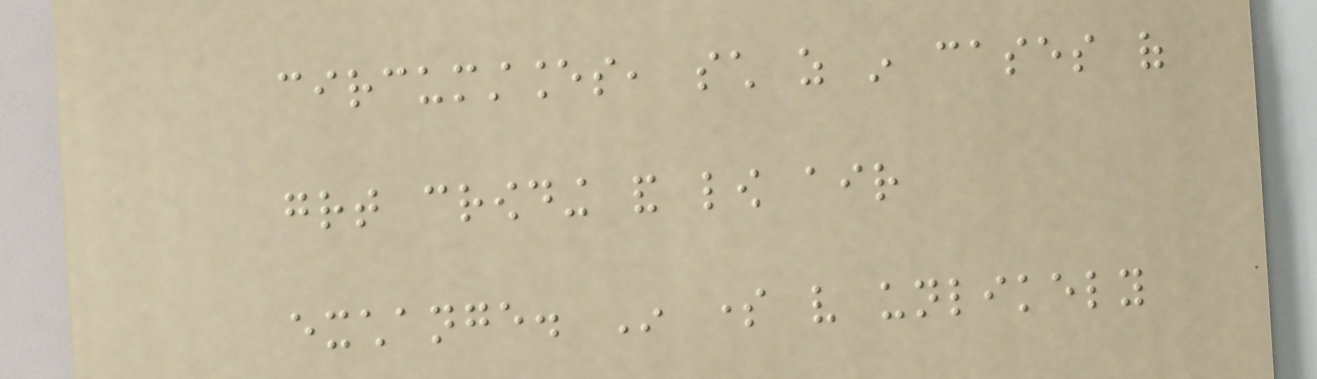circumstances, such as in cases of
great crowding and low air
exchange. In some very unlikely
